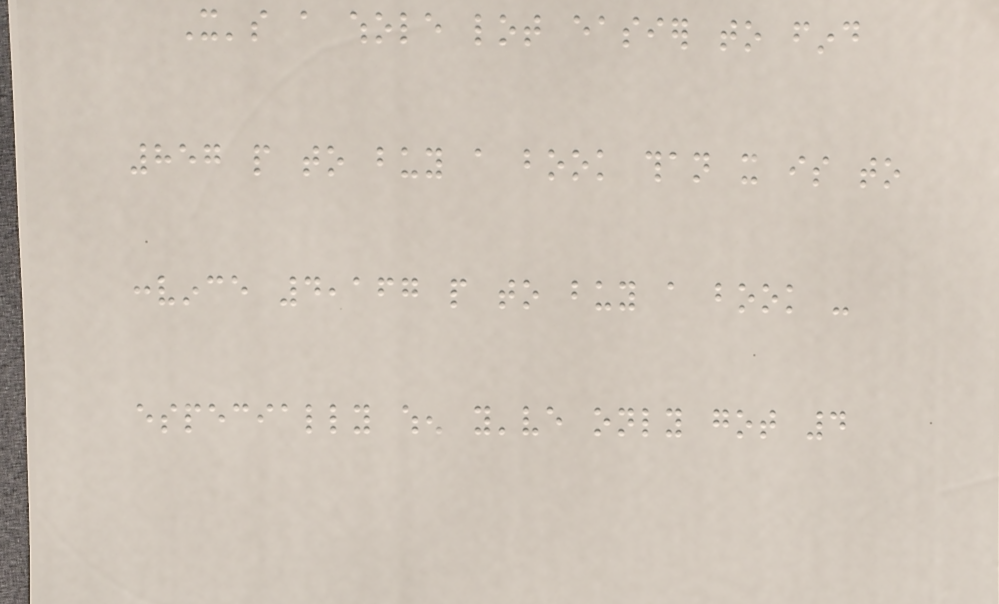It's a whole lot easier to find
857 people to buy a book than it is to
convince 4,167 people to buy a book -
especially when you've only got 4
